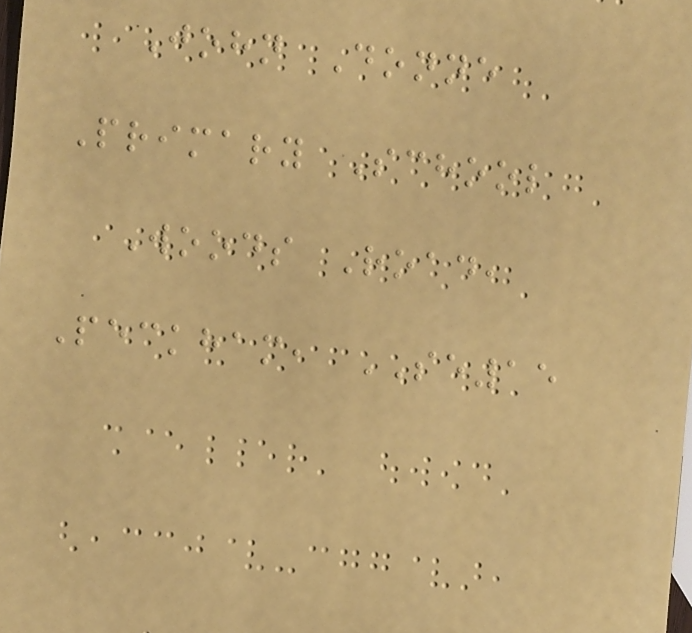John Donne
Primary School
Woods Road,
Peckham, SE15
